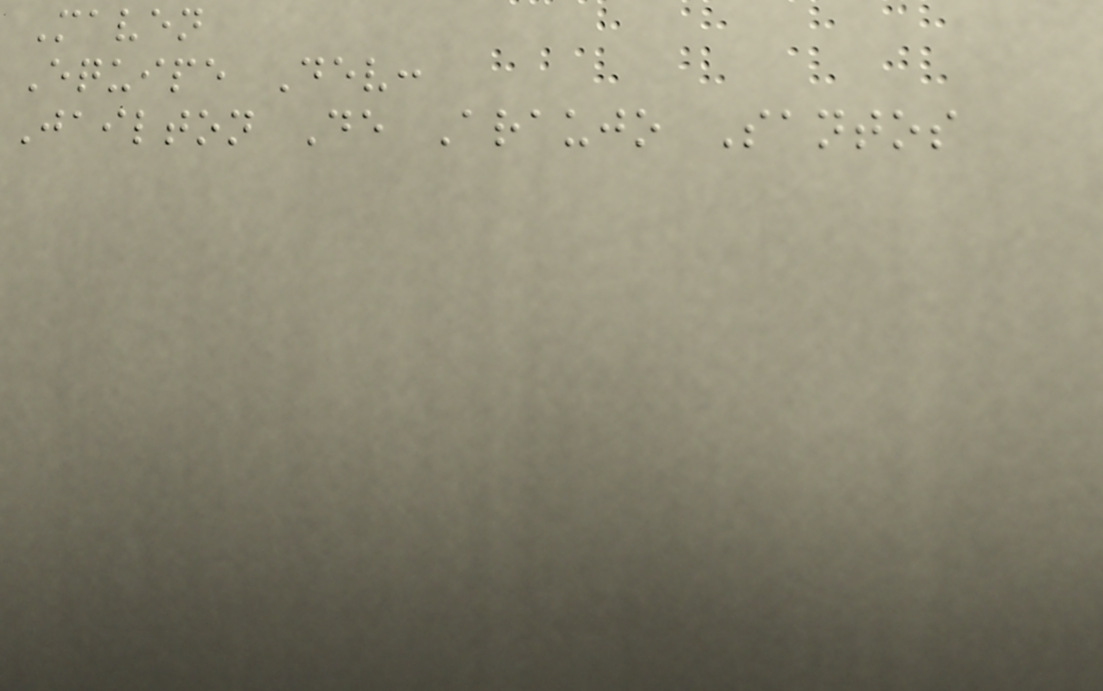Maven
Equipe Dev:
Jailton De Araujo Santos
